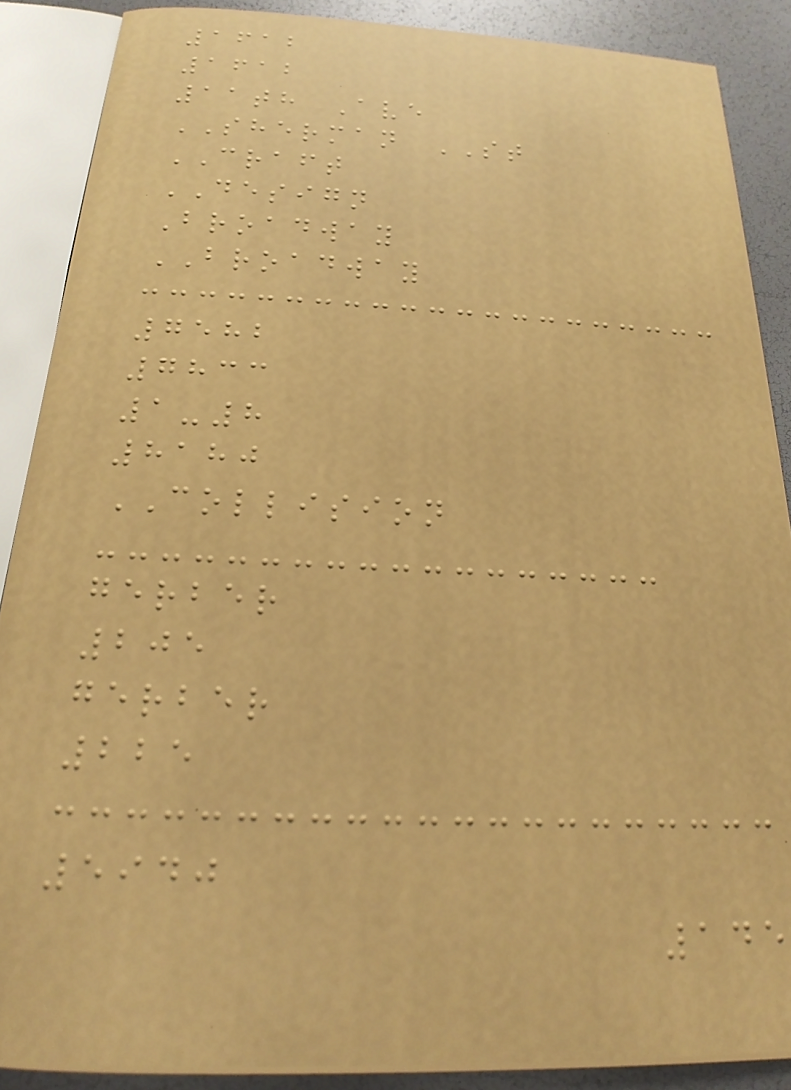1612
1612
11th Ave
SHERMAN ST
CRAFT
DESIGN
Broadway
BROADWAY
7582
7833
1-8
8180
COLLISION
gerber
205
gerber
225
5940
145
